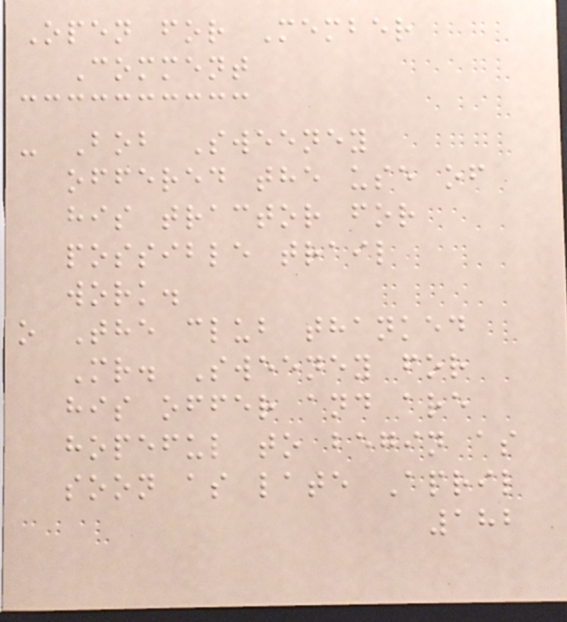Open for Member
Comment
- Bob Sweeney
offered the use of
his tractor for
possible trail
work.
o The club thanked
Mr. Sweeney for
his offer and are
hopeful to begin as
soon as late April
182
